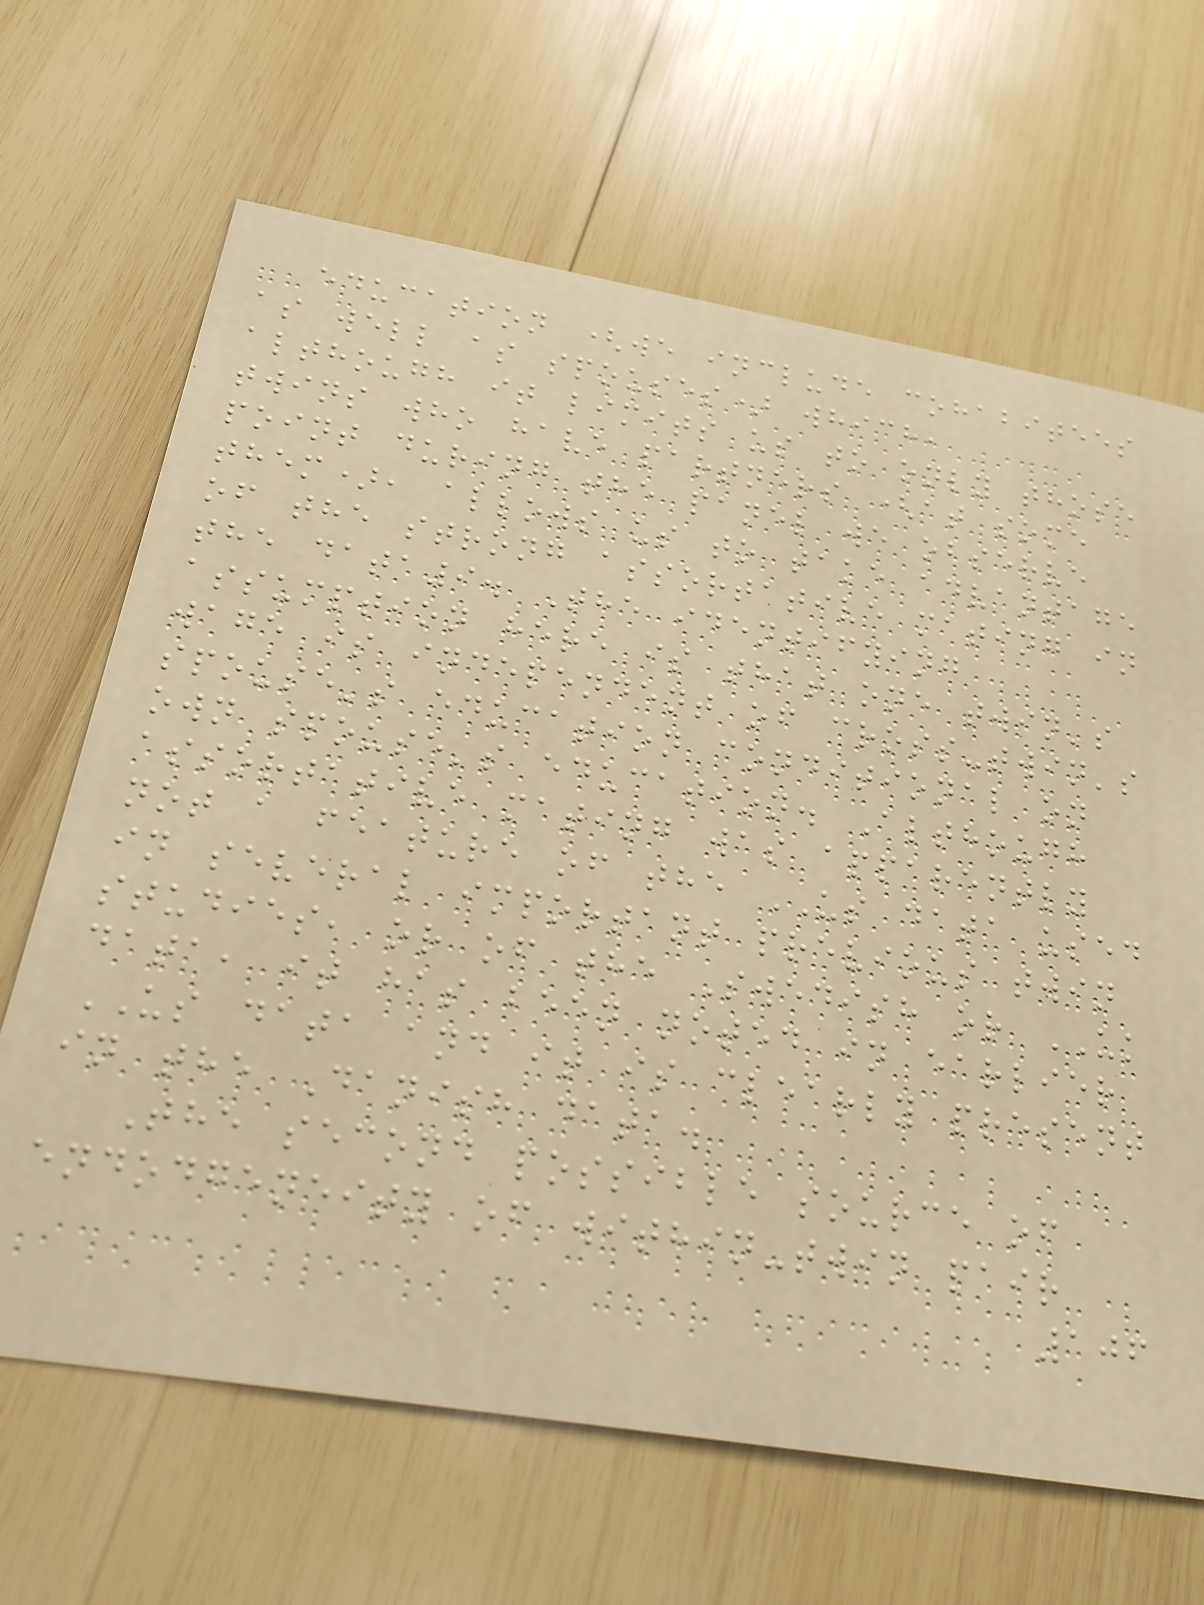education (we include cohabitees
as well as spouses) which,
although it limits us to only those
twins who have partners (at some
point during the panel we observe
them), allows us to take advantage
of the strong assortative mating in
the data9. The identifying
assumption here is that one twin's
wage is independent of cross-twin's
spouse's education conditional on
own spouse's education. Although
assortative mating was apparently
not a feature of the US data used
in several important previous twin
studies, or of the Swedish or UK
data, it has been noted in earlier
US data and it is clearly present
in the Danish data.
The second possible source of
endodgeneity of within-twin pair
106
